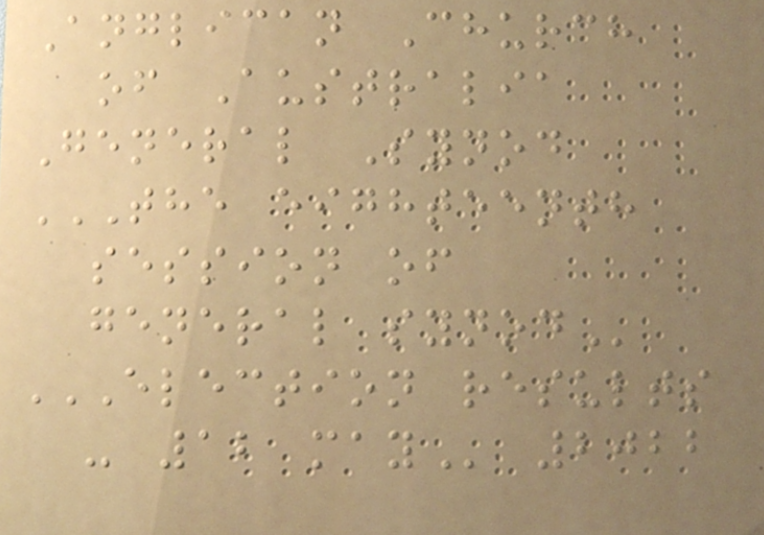Anglican Church
of Australia
General Synod
THE EIGHTEENTH
SESSION OF
GENERAL SYNOD
ELECTION RESULTS
- 12 MAY 2022
